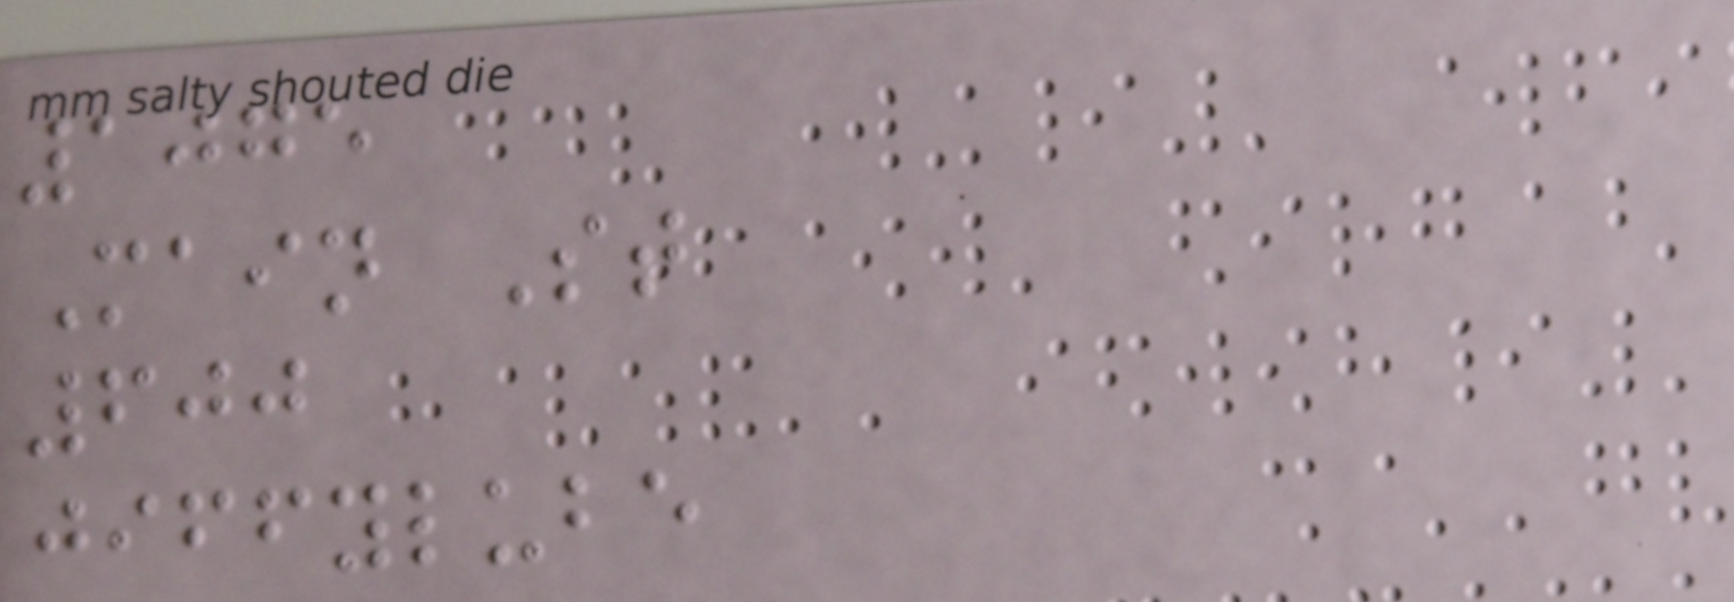1075
Main St
600
jiffylube
